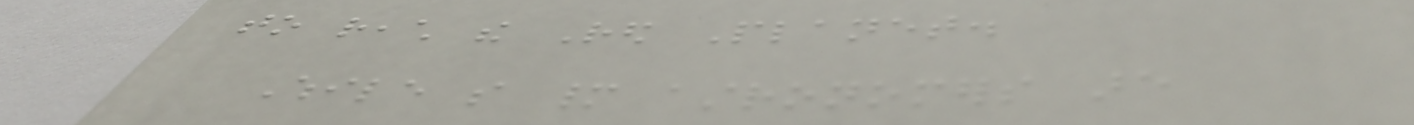to reach the Red Planet.
While so many astronomers are
